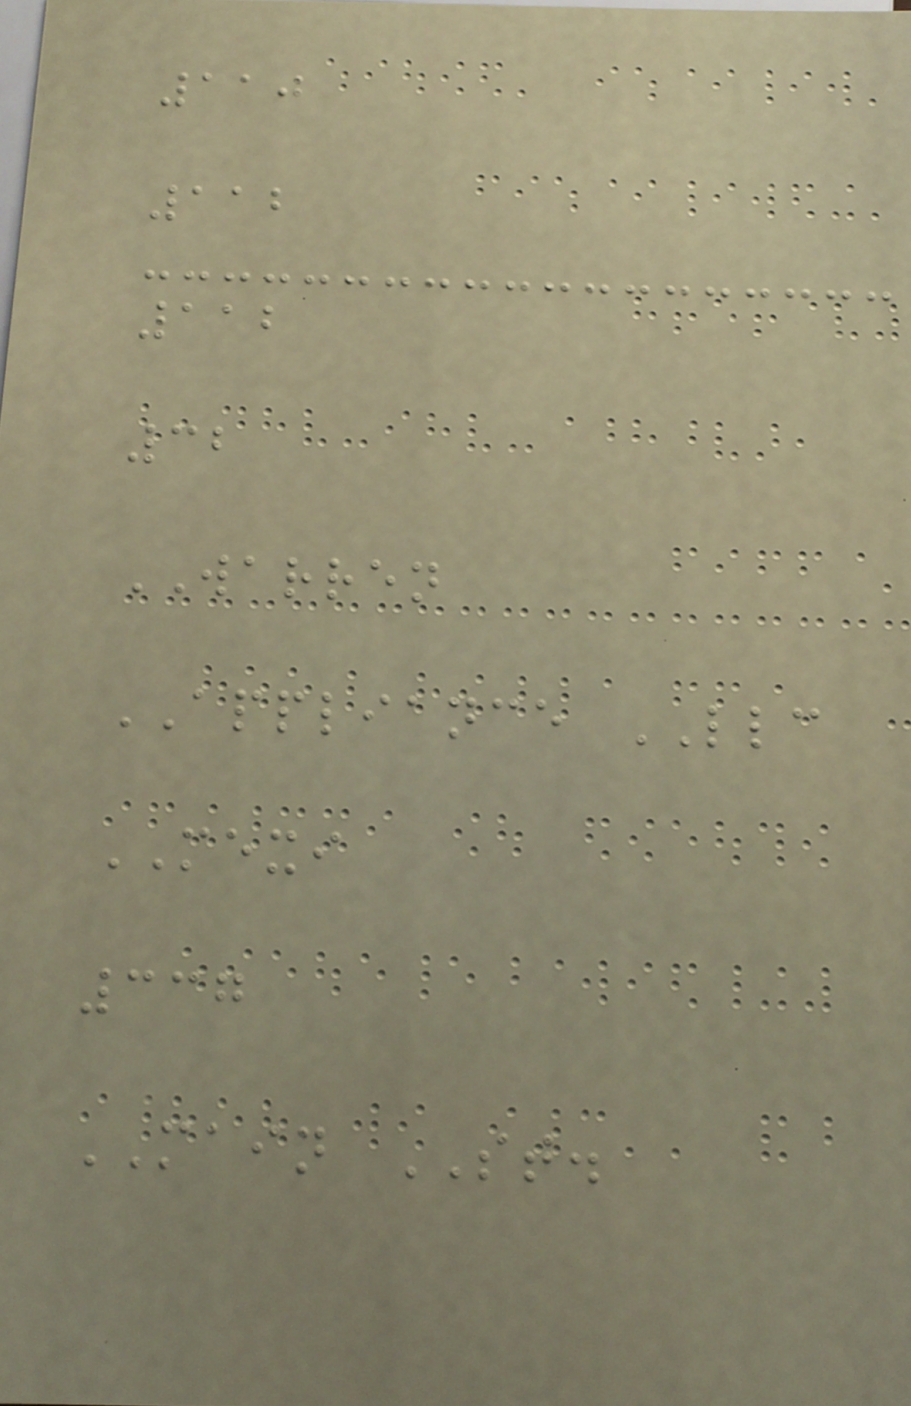110
112
112
32
WARREN
APPLIANCE LLC
MEXI
337
MAIN ST.
